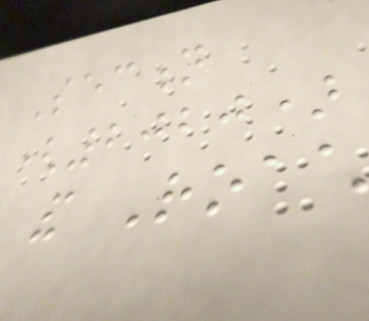Section
(2020)
and Roach
